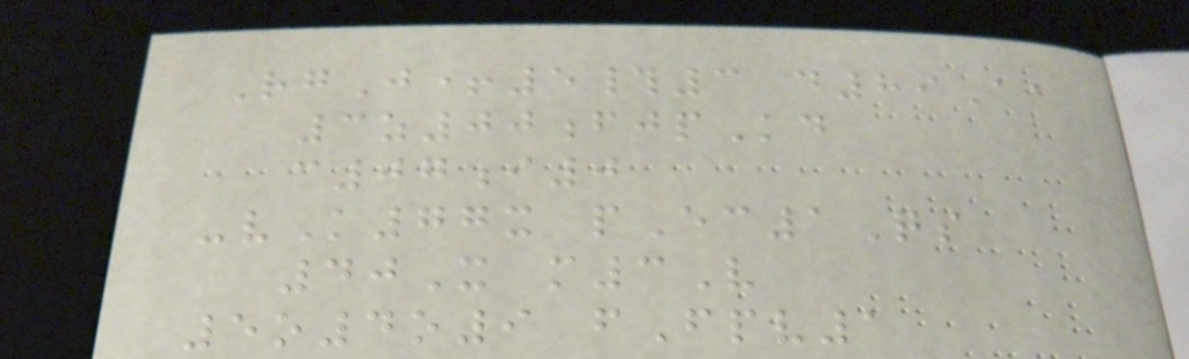RgJ+5#3 d89Aa
3z00fjpKd
c07i0
-vK77x pEc1Qs
40X m3V
5o4o9 fFpv1
